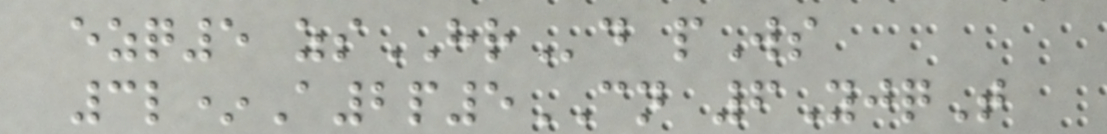ezq5 zsHRd pWs
3l*A2p5CN 6YjqT
